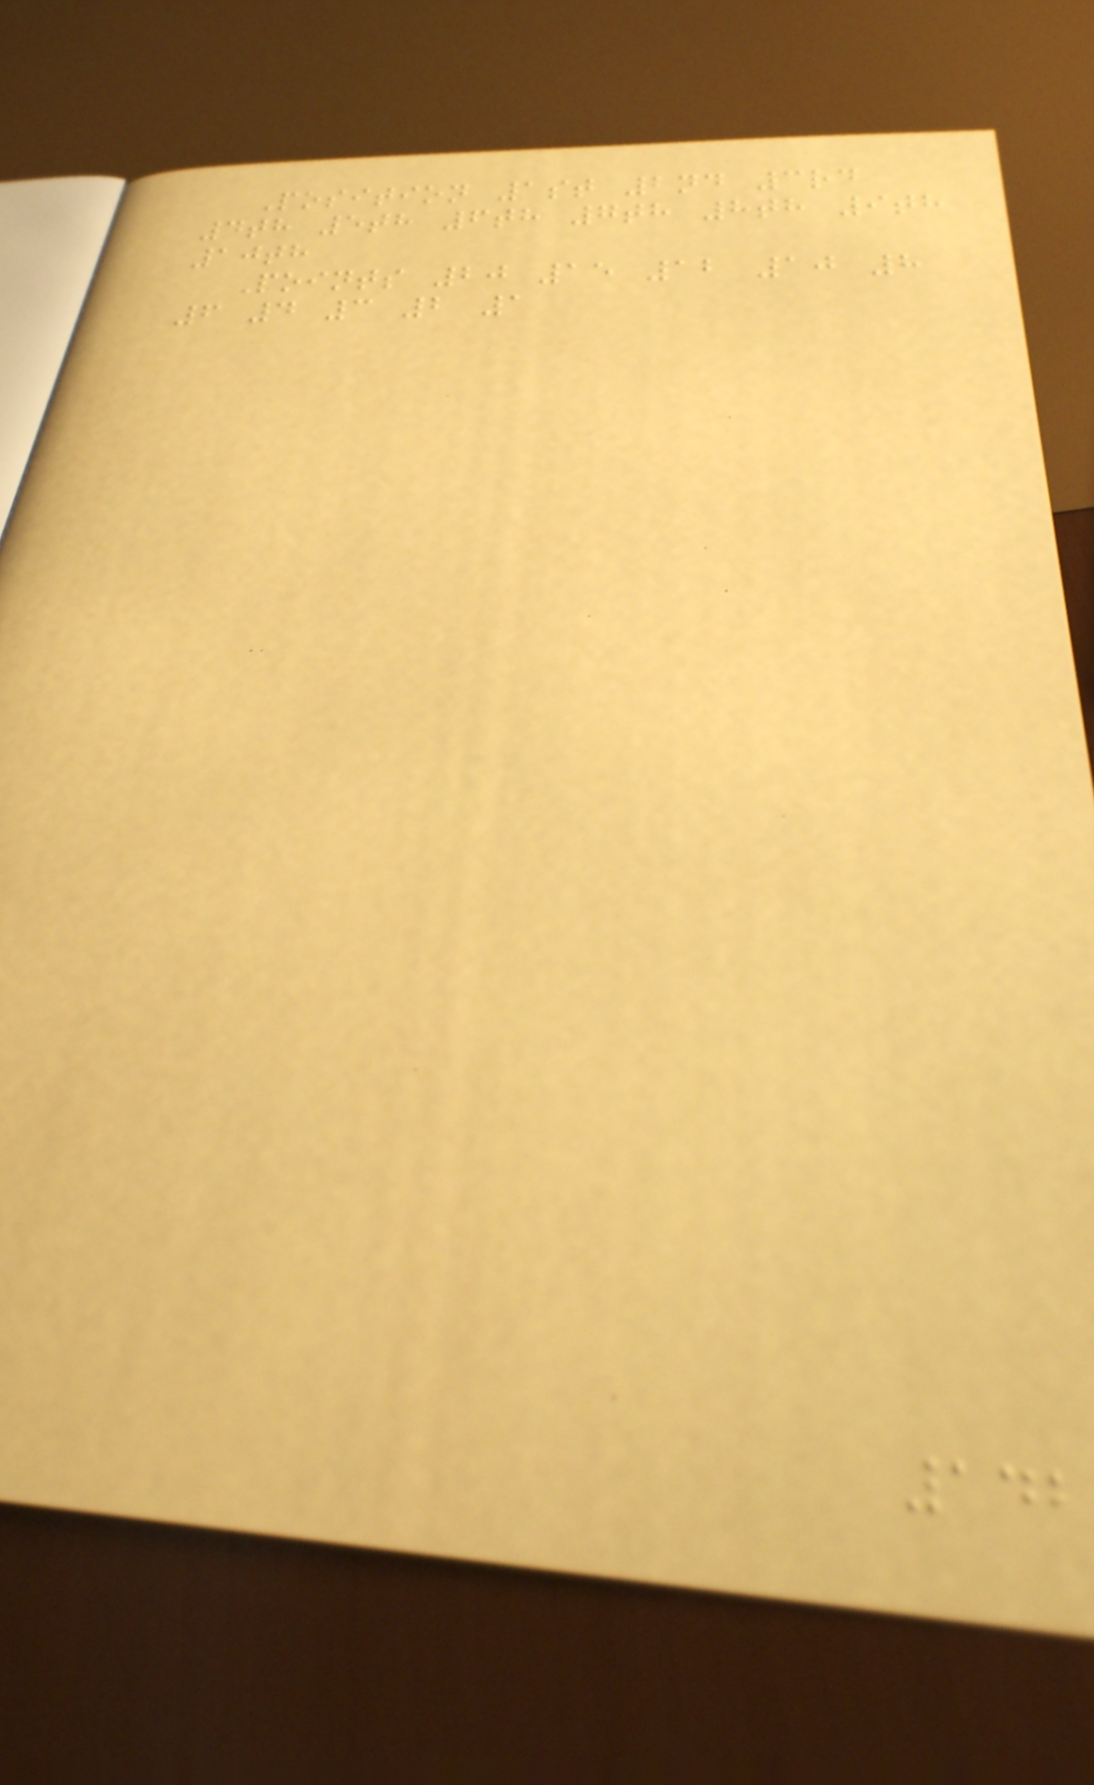Position 1st 2nd 3rd
4th 5th 6th 7th 8th 9th
10th
Points 20 15 12 10 8
6 4 3 2 1
142
